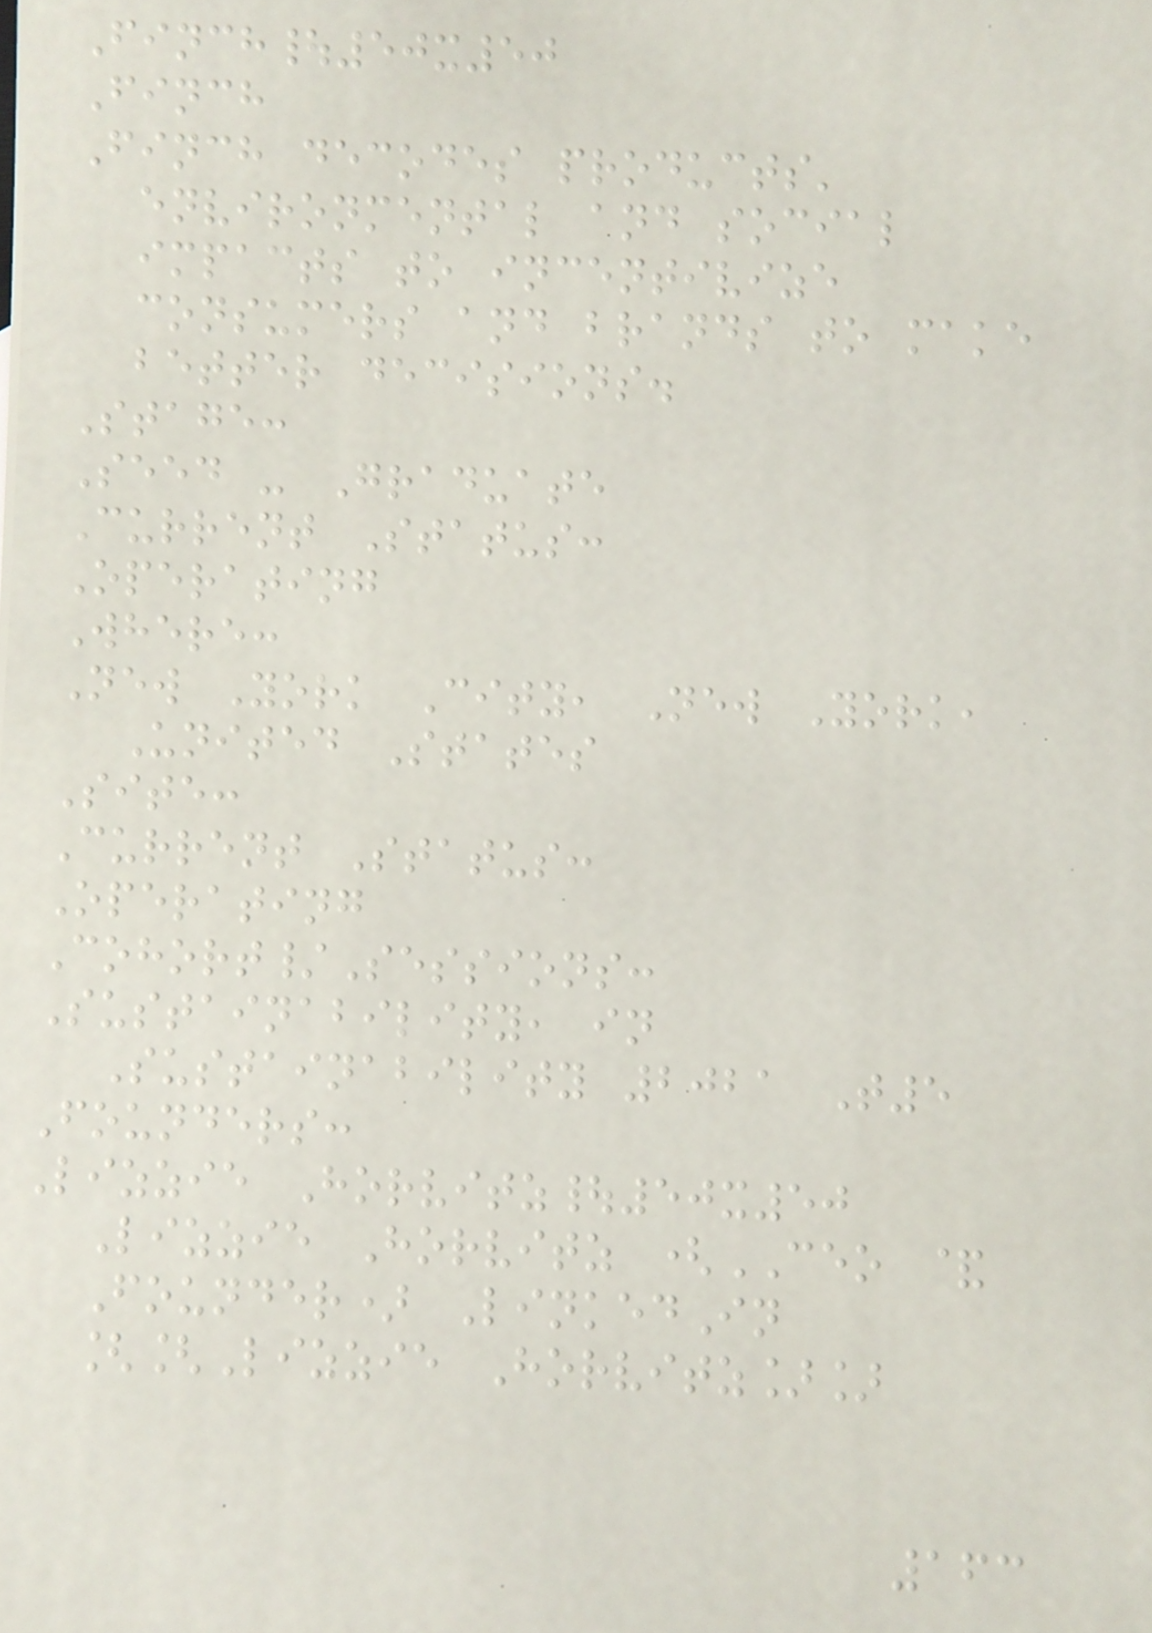Finch|50x50
Finch
Finch decodes products'
environmental and social
impacts to incentivize
consumers and brands to make
better decisions.
Stage:
Seed - Graduate
Current Status:
Operating
Where:
New York City, New York,
United States
Site:
Current Status:
Operating
Cohort/Sessions:
Sustainability, in
Sustainability 2021 T5
Founders:
Lizzie Horvitz|50x50
Lizzie Horvitz (CEO &
Founder) LinkedIn
[[Lizzie Horvitz]]
163
